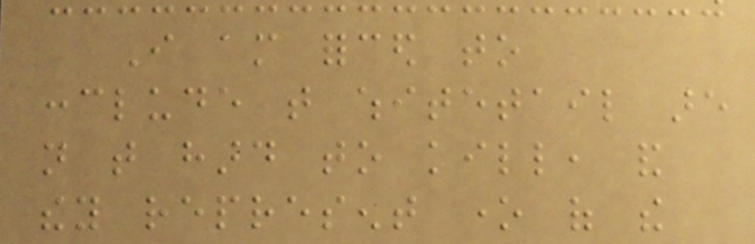I am forced to
conclude that whitetail are
not that hard to kill, and
they represent one of the
